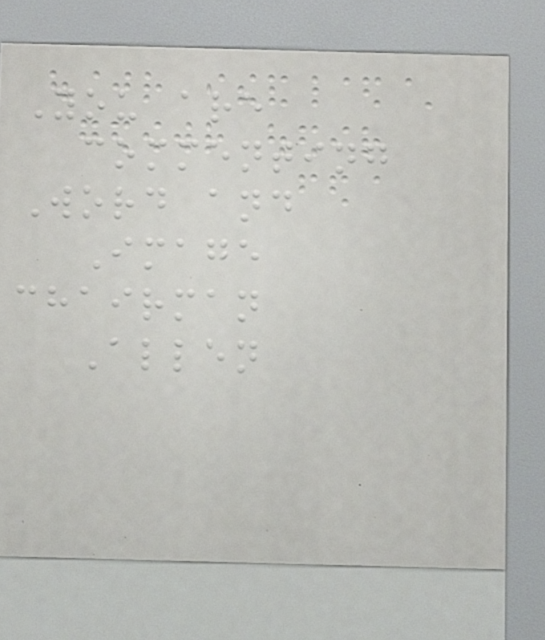You are
commenting
Word and
Image
chairman
Allen
